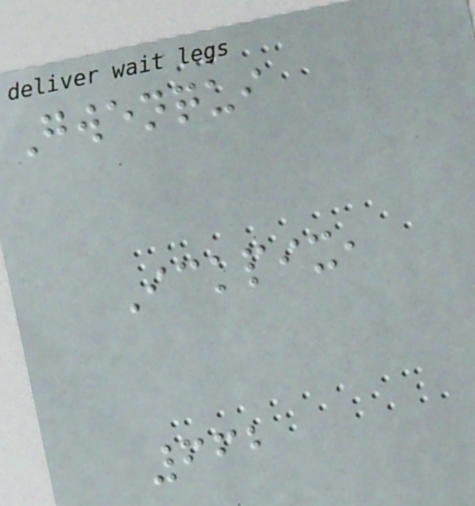Gwenqui
Ickpix,
662
